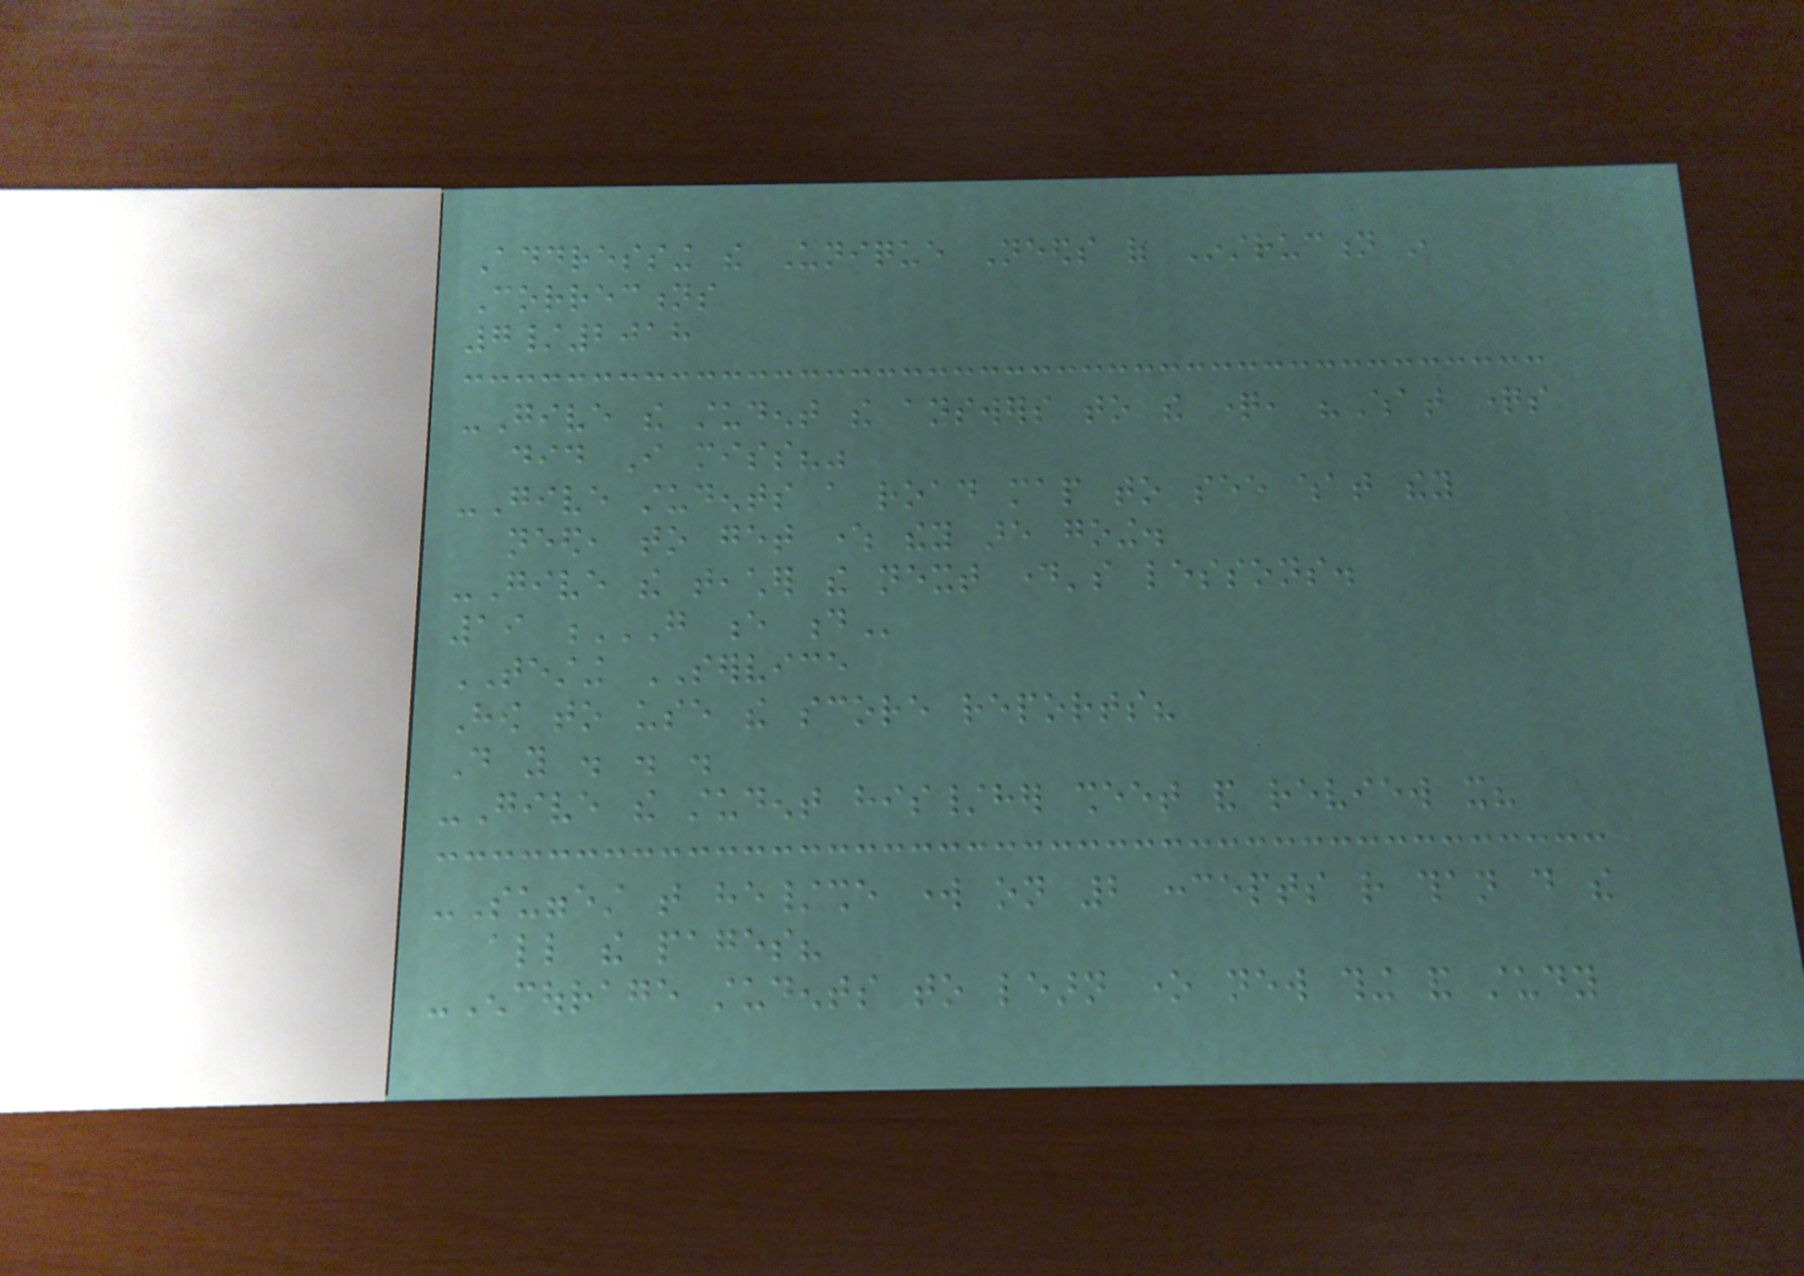Addressing the Unique Needs of Instruction in
Corrections
7/2018
-Give the student the answers to the question, "What questions
did I miss?"
-Give students a road map to see what they
need, to get where they are going.
-Give the teacher the next day's lessons.
19 G E D
TESTING SERVICE
How to use the score reports?
Do you . . .
-Give the student his/her sheet and review it?
-Suggest that he/she work on 2 concepts rather than do the
all the pages?
-Encourage students to learn one new thing and study
